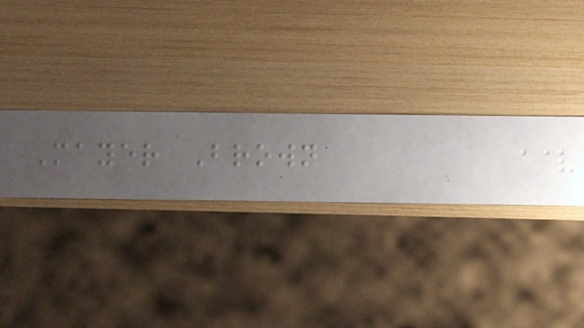Mayer Brown
